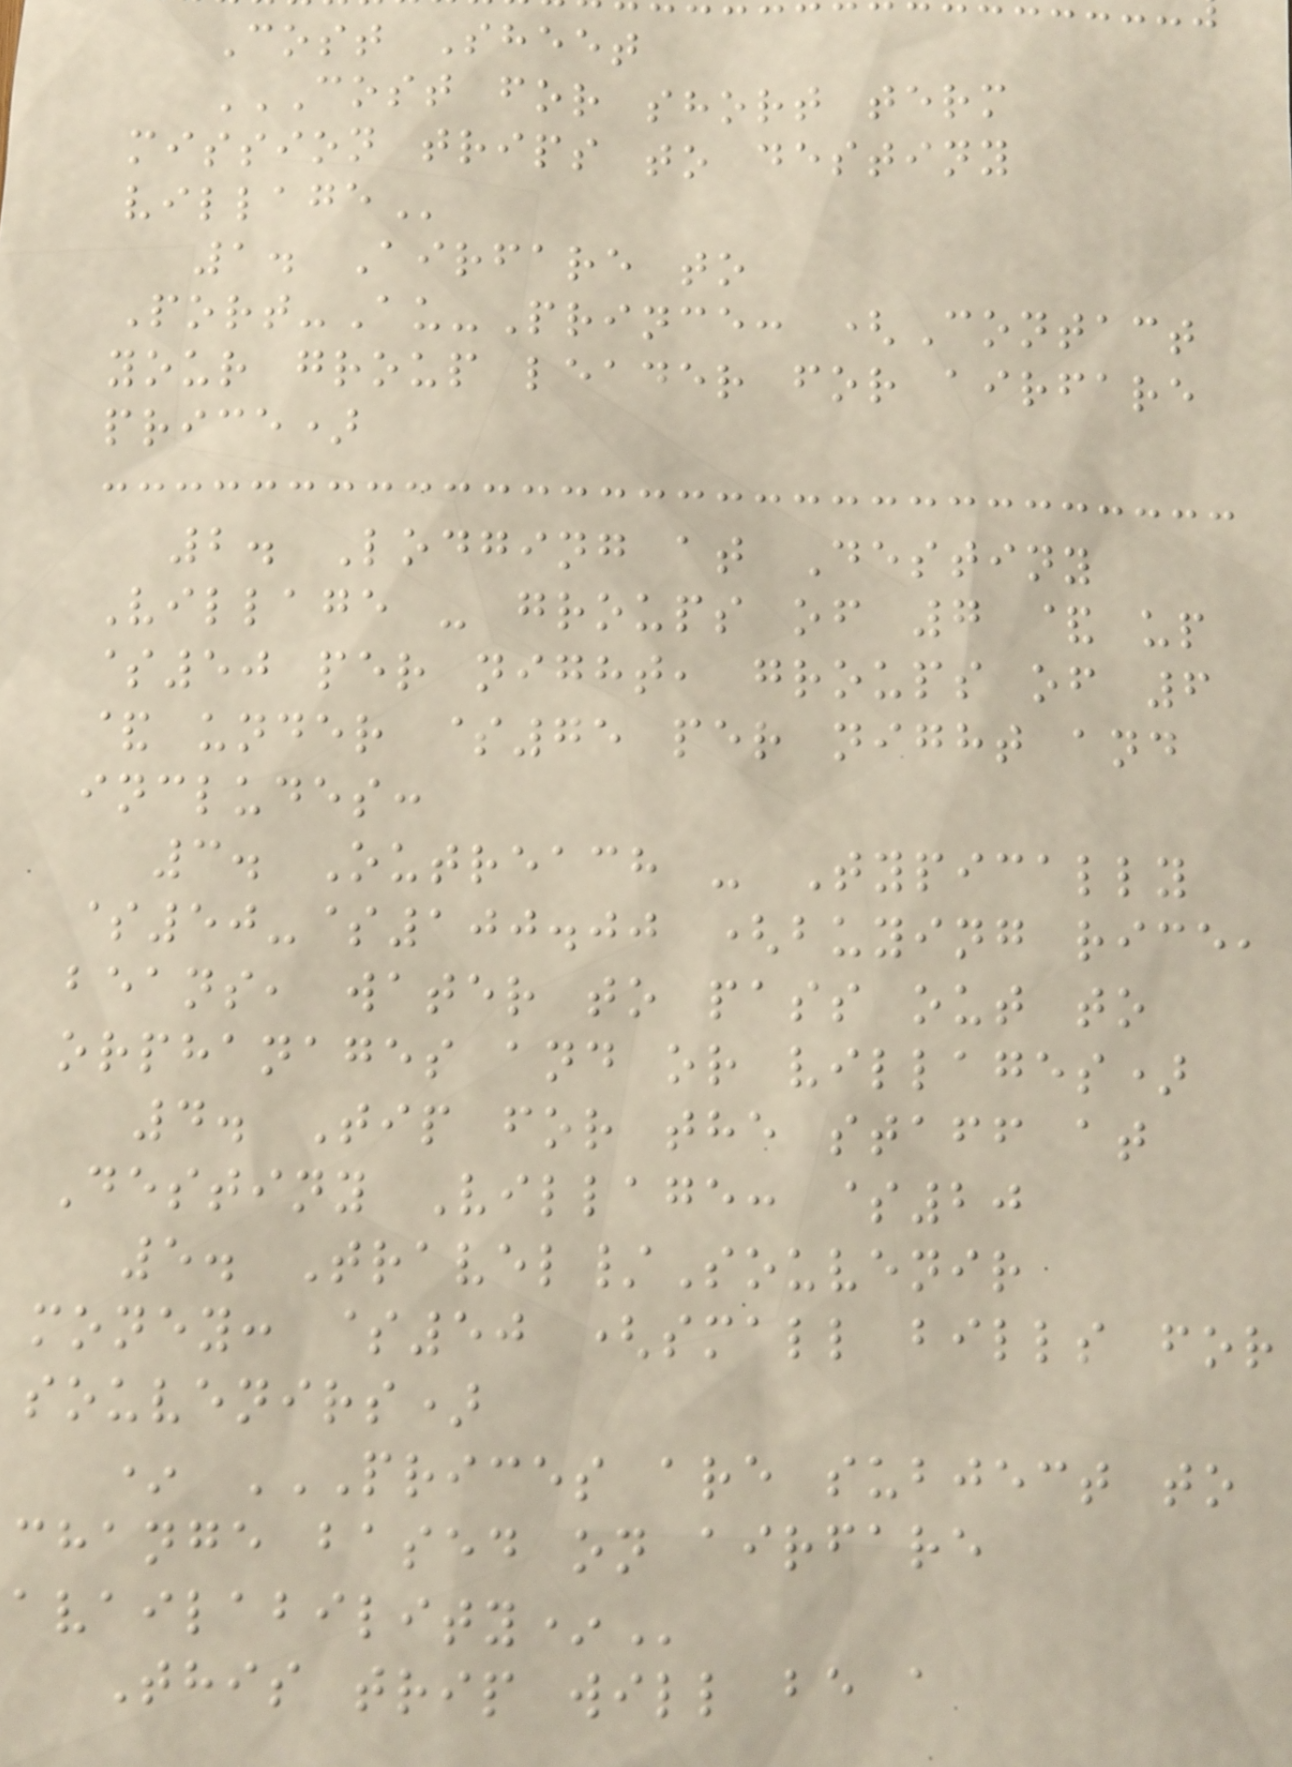Cost Sheet
COST FOR SHORT TERM
MISSION TRIPS TO DESTINY
VILLAGE
1. Airfare to
Port-Au-Prince: (Contact
your group leader for airfare
price)
2. Lodging at Destiny
Village - groups of 7 & up
$50 per night, groups of 6
& under $75 per night and
includes:
3. Outreach - Typically
$50-$100.00 (buying rice,
beans, water to pass out to
orphanages and or villages)
4. Tip for the staff at
Destiny Village: $20
5. Travel/Souvenir
money: $50 (small bills for
souvenirs)
* PRICES ARE SUBJECT TO
CHANGE BASED ON AIRFARE
AVAILABILITY*
This trip will be a
